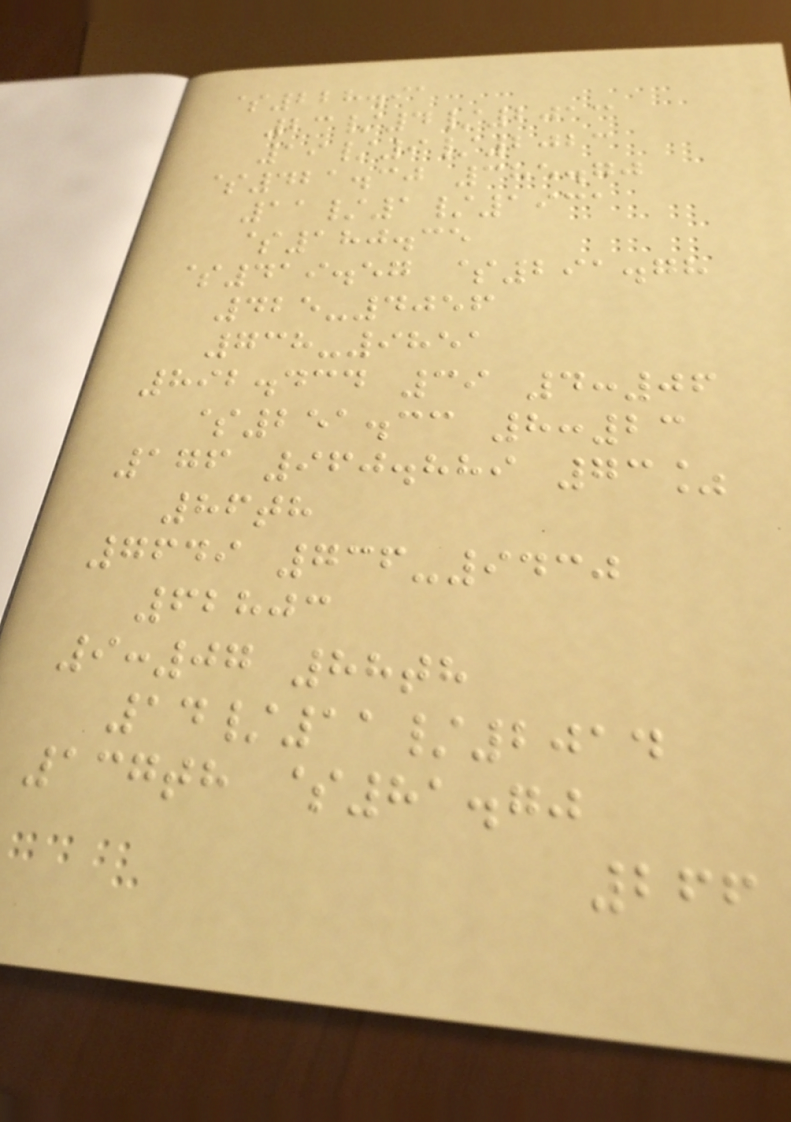$228.91
23/4/2013
19/9/2023
$421.30 385.70
11/1/1931
$180.35
$419.57 $291.78
425-4056
738-9851
892.434 39 4:06
$251.33 8:23
176 960.889 73%
86th
7649 736-9430
62803
9:07 88th
14/11/2014
137th $81.70
266
